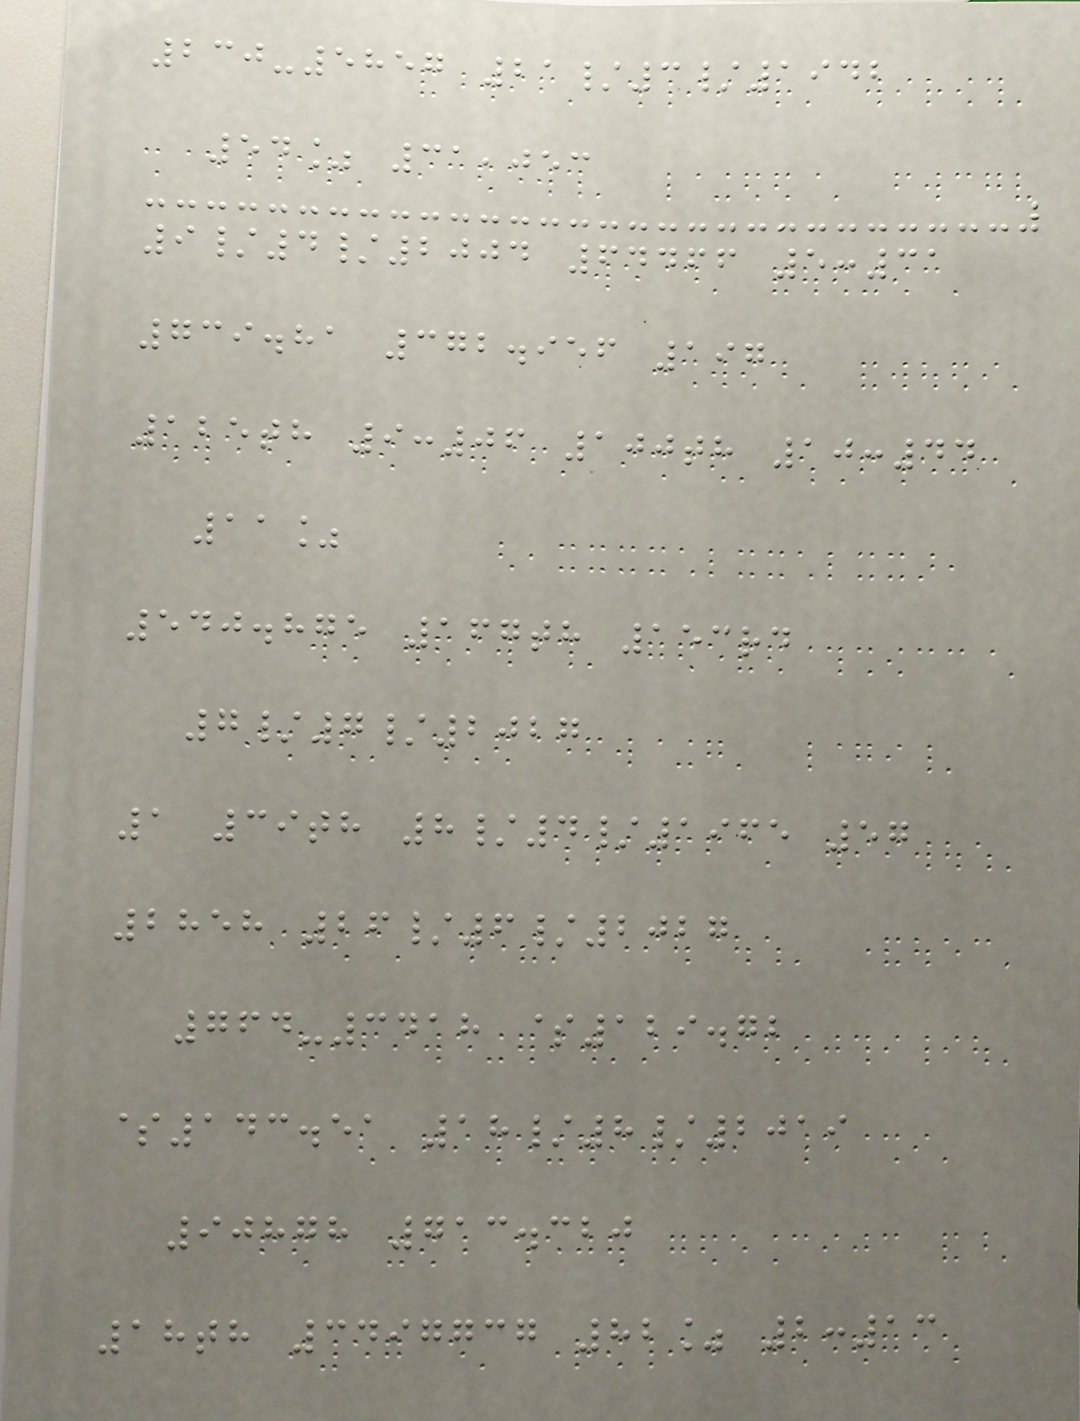230-5857 21/3/1942
54% 31,053
9/4/2004 64466 5:31
739.81 372.956 197
125th 9:06 100th 10:44
11%
540.875 167th 153rd
7/7/2027
1 39th 8/4/1965 57
2858 26/6/2027
764-3418 $129.72
$143.51 18/8/2019
90878 713.320
18th 3497737 82% 2:13
